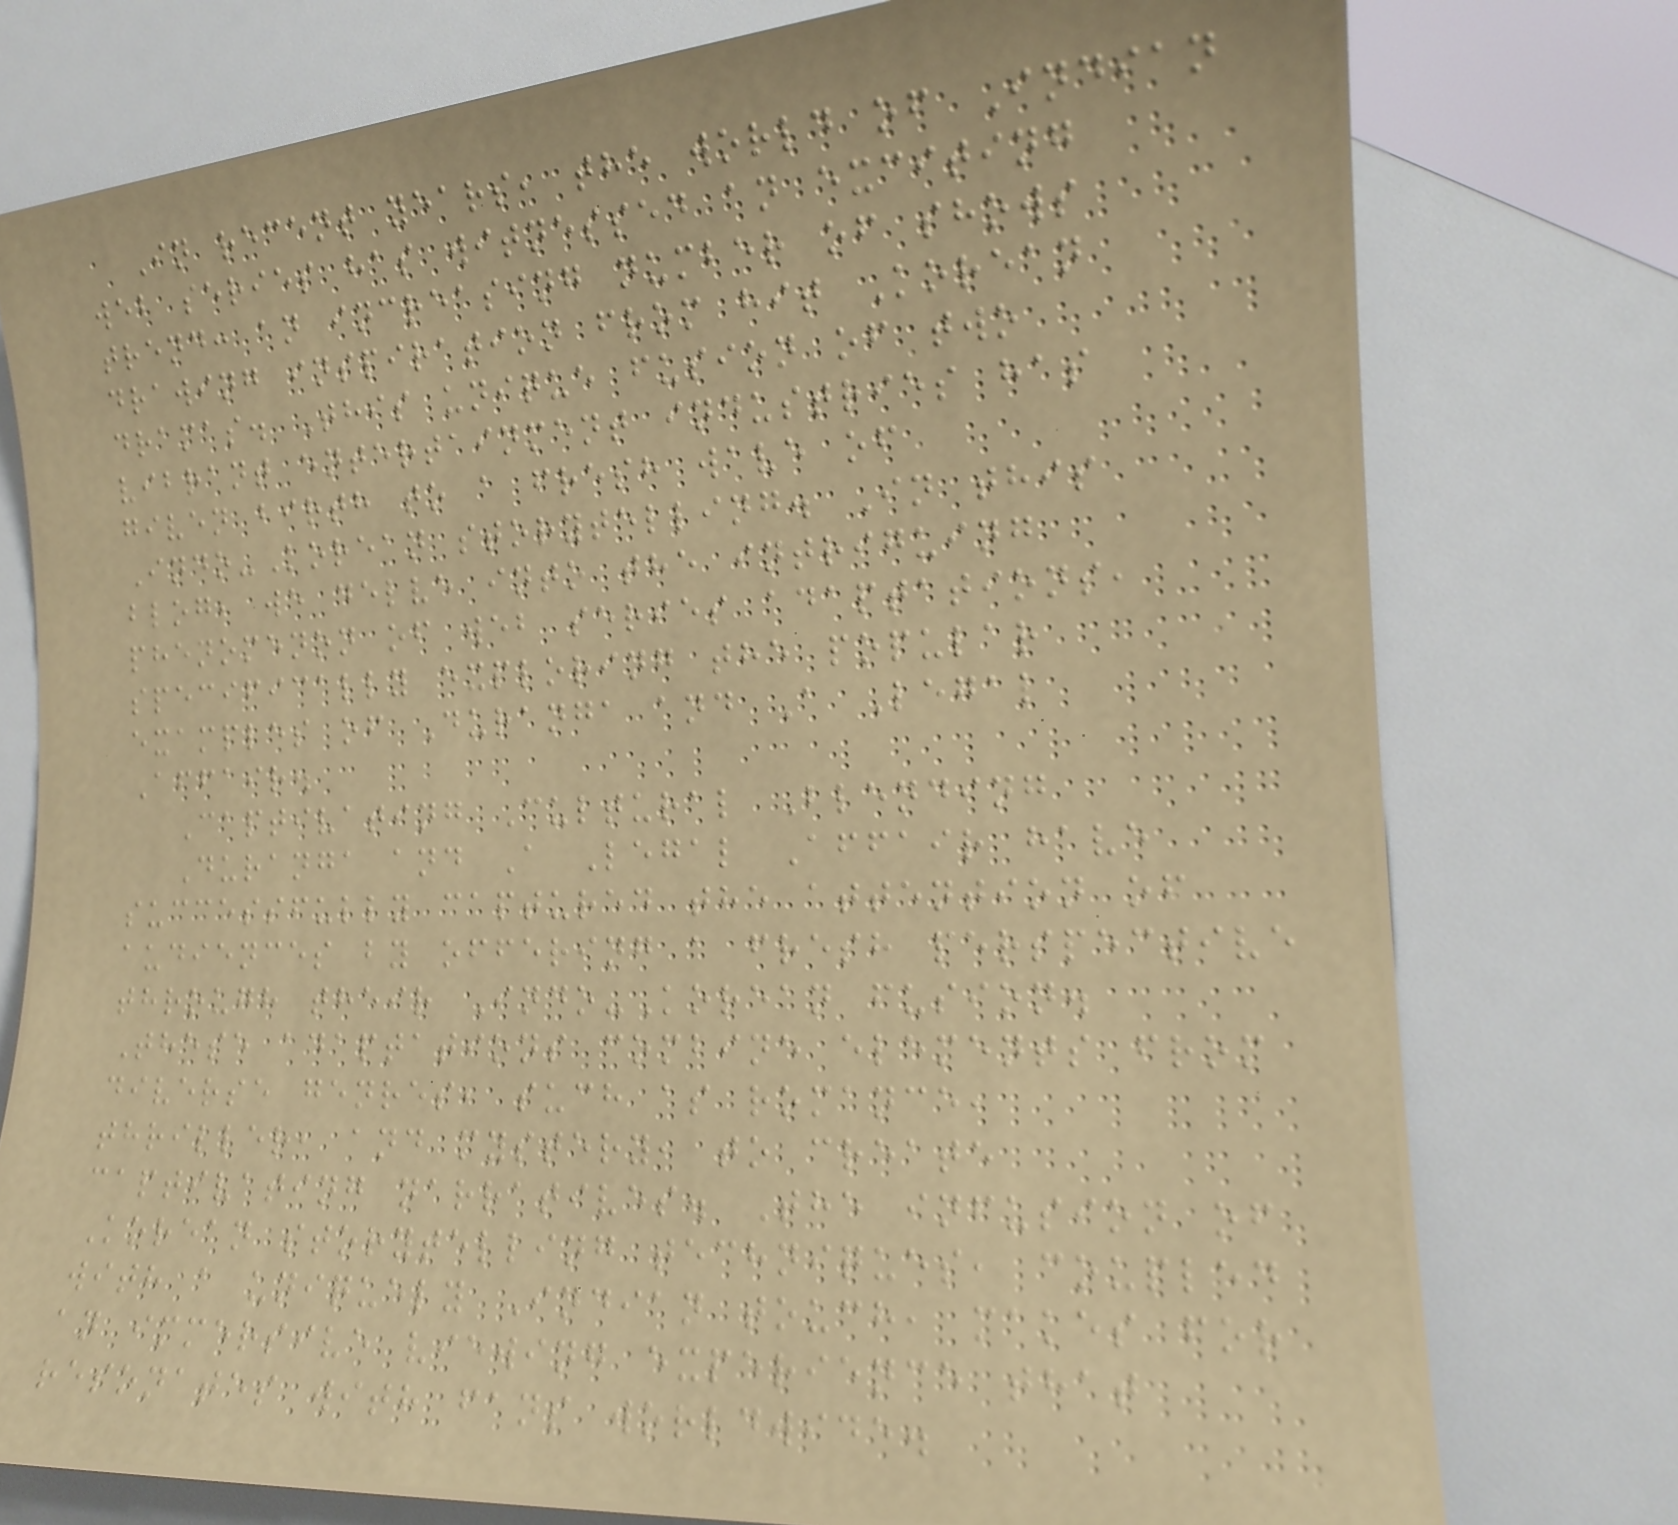In recent years, the world of Indian
web series has witnessed an exciting
trend: an increasing number of shows
drawing inspiration from hit Korean
dramas. This unique fusion of two
vibrant entertainment industries has
given birth to a fresh wave of
Indo-Korean storytelling. In this
blog, we delve into the intriguing
phenomenon of web series adaptations,
specifically exploring the popular
examples of Duranga and A Legal
Affair.
Captivating Cultural Blending
Duranga and A Legal Affair have
successfully captured the attention of
audiences by offering a fresh perspective
through their Indo-Korean fusion.
These adaptations combine elements from
diverse genres, such as romance,
thriller, and mystery, to create
captivating narratives. The infusion of
Korean storytelling techniques, coupled
with a uniquely Indian touch, makes for
an immersive viewing experience that
resonates with fans worldwide.
